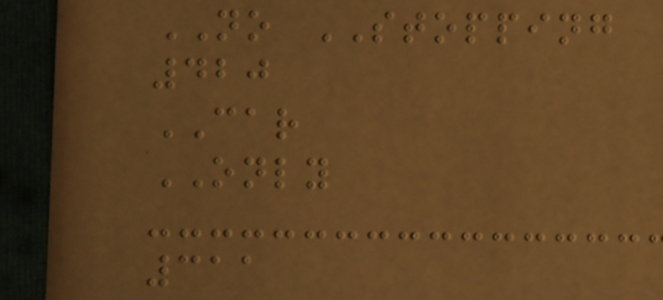NO STOPPING
420
CAR
ONLY
311
